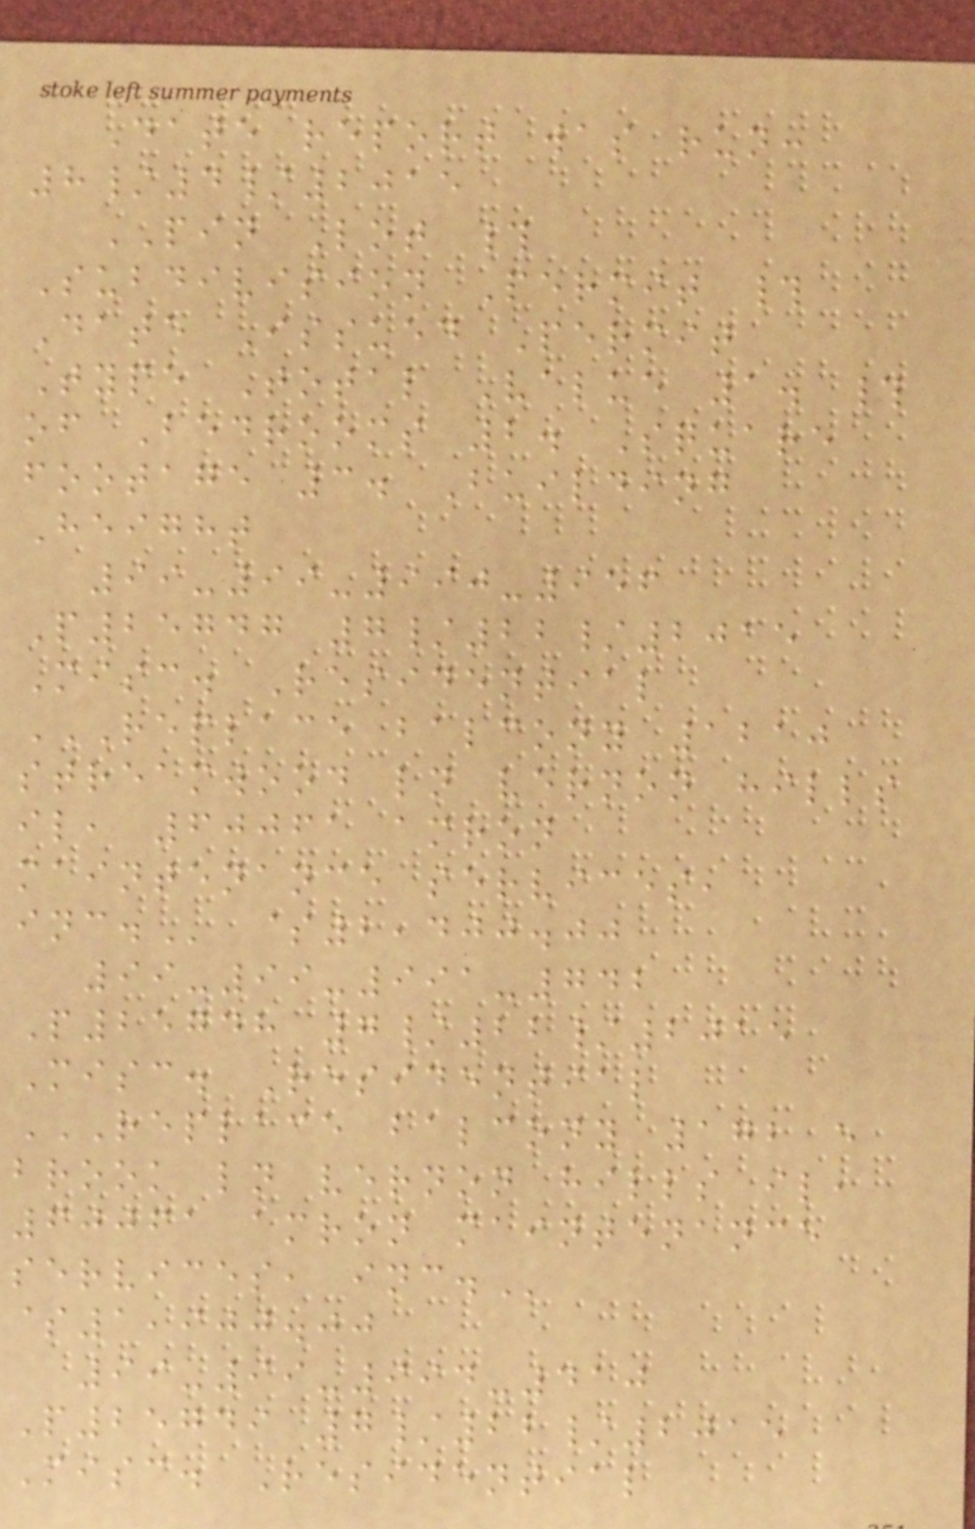Date report was run:
8/4/2015
PIN Lot #
Subdivision Permit #
Date Issued Permit
Type Total Value 1. #
of Bedrooms 2. Square
footage 3. Building
Height
99-99-990-956
P25747 7/22/2015
Misc. Residential
REPLACE BALCONY 1210
STREAMWOOD LN VERNON HILLS
IL, 60061 AMRON
MAINTENANCE SERVICES,
INC. $2,400.00
99-99-991-742
P25748 7/22/2015
Misc. Residential
REPLACE BALCONY 172 E
BROOK LN VERNON HILLS IL,
60061 AMRON MAINTENANCE
SERVICES, INC.
$1,900.00
99-99-994-410
P25749 7/22/2015
Misc. Residential
